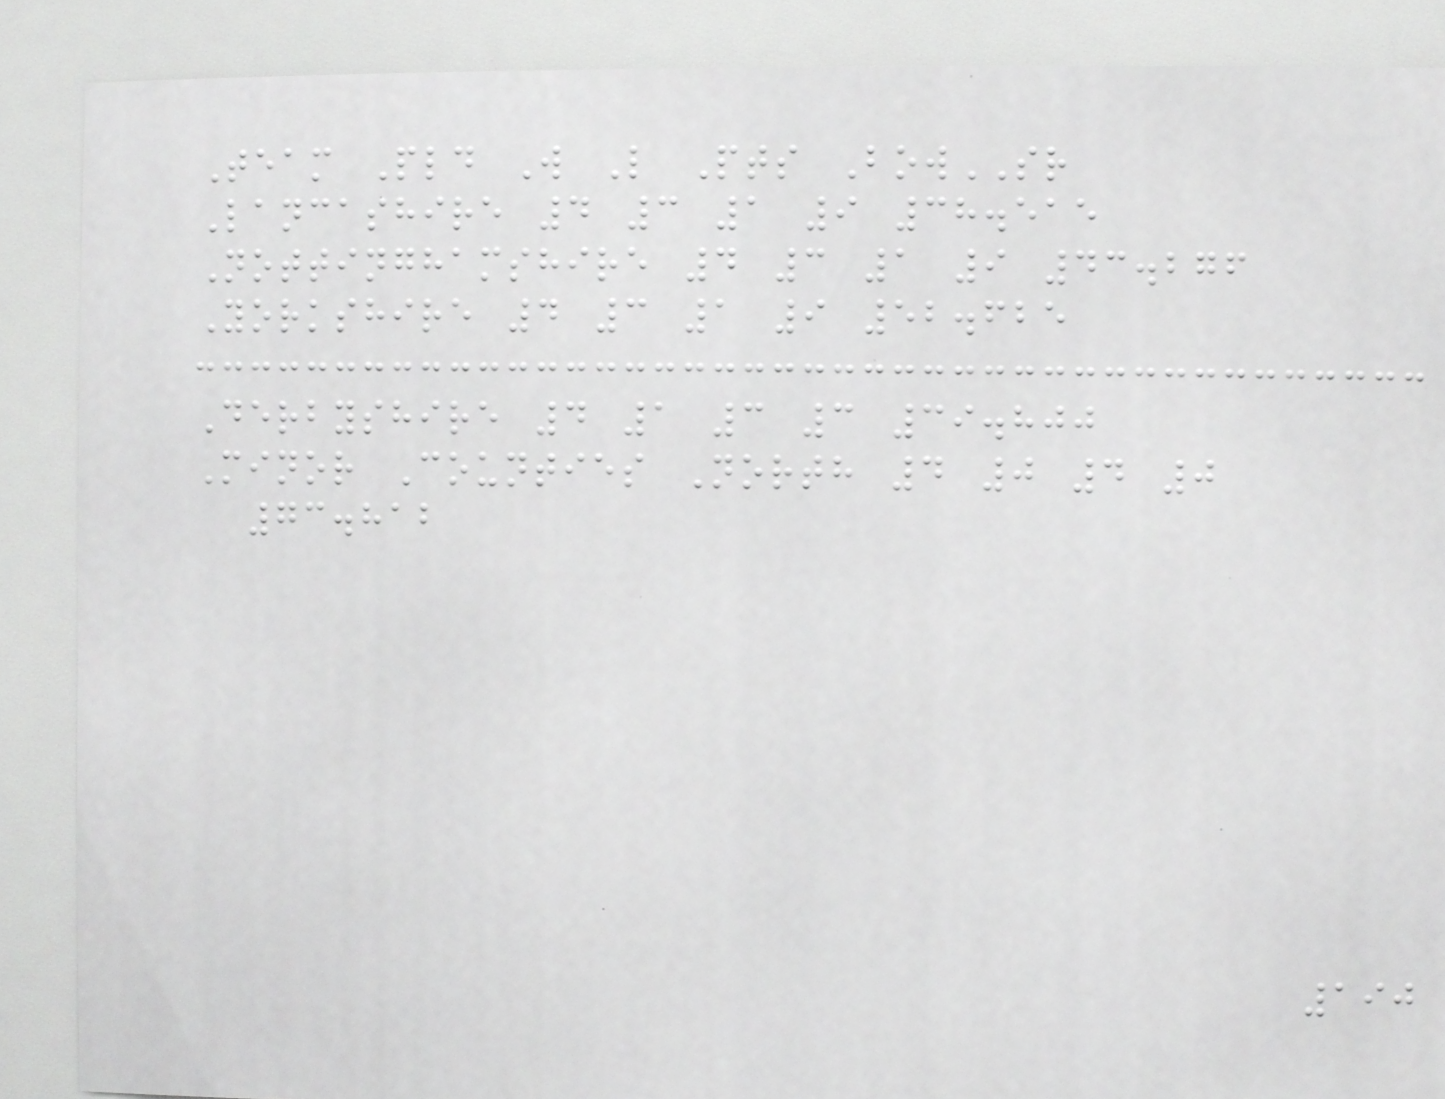Team Pld W L Pts BowSR
Lancashire 4 3 1 9 38.515
Nottinghamshire 4 3 1 9 43.276
Yorkshire 4 3 1 9 52.625
Derbyshire 4 1 3 3 39.800
Minor Counties North 4 0 4 0
73.812
190
